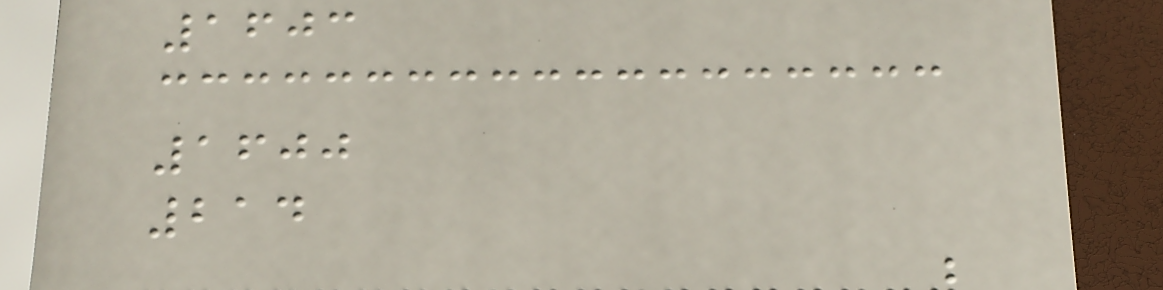1603
1600
214
